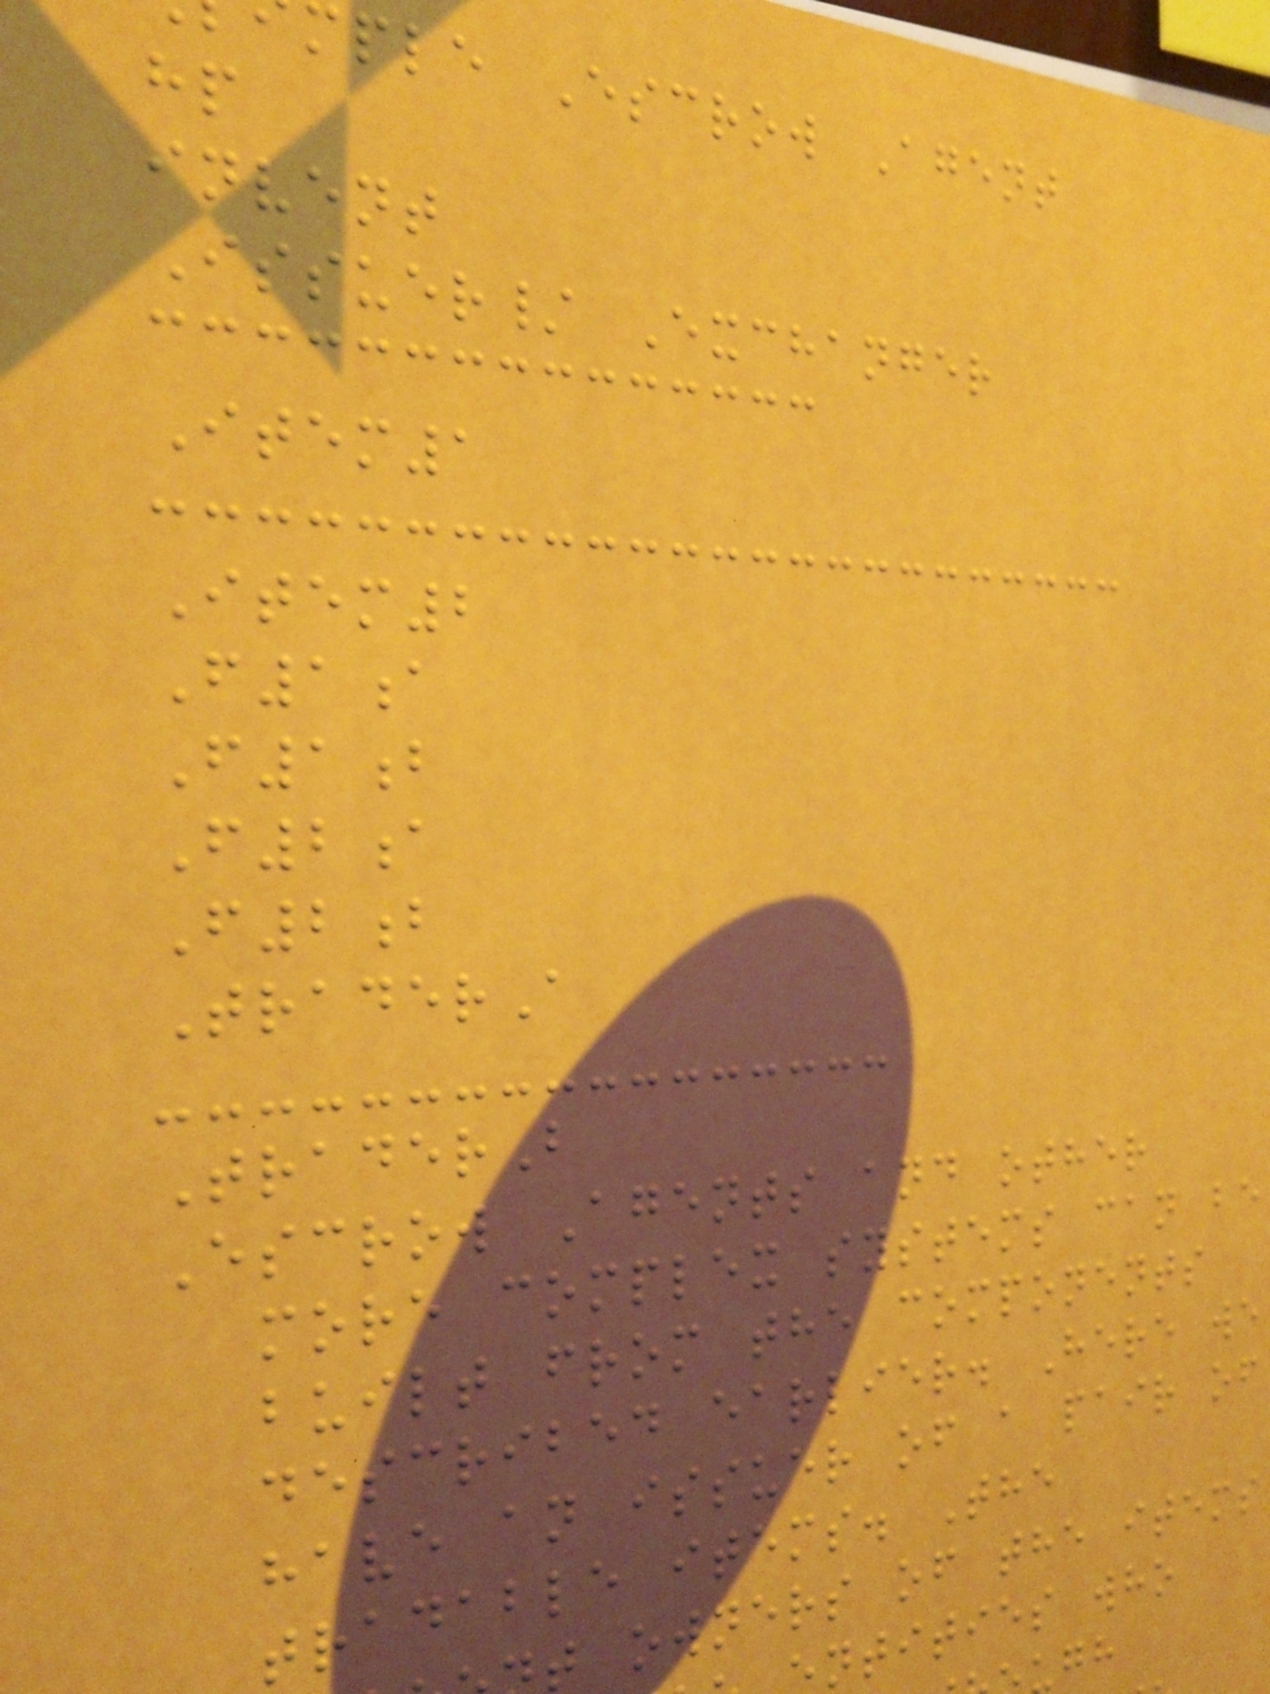mple Escrow Agent
hp
invent
Issuer/ Exchanger
Item1
Item2
F1a
F1b
F2a
F2b
TraderA
TraderB
Escrow Agents and other
more complex systems can be
built from the components
described earlier. Here we
have an issuer of a pair of
tradable items. The
t owners of the items
ntities who
